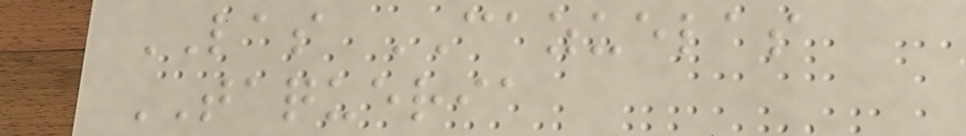LAS CAZUELAS
TAQUERIA
